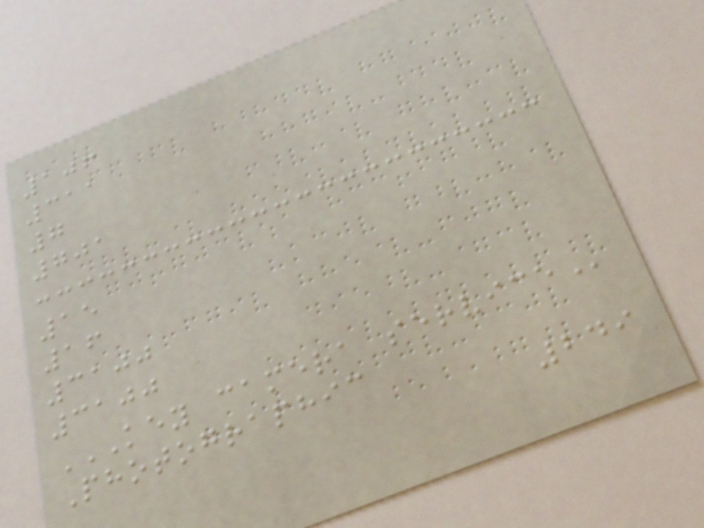106
311
7
701
15
16
3100
3100
KEY CAMERA SERVICE
Photographic
249
